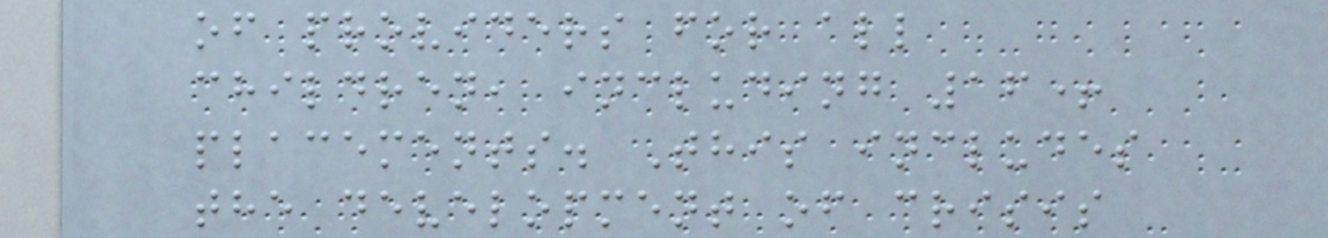of providers for all
children, including 16+
placements. This includes
the development of crisis
